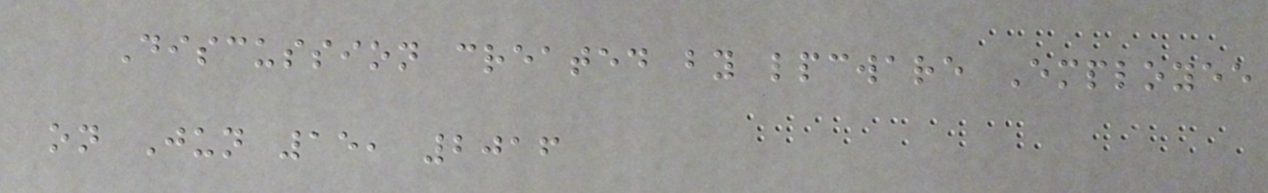Discussion created by lpcware Employee
on Jun 15, 2016
